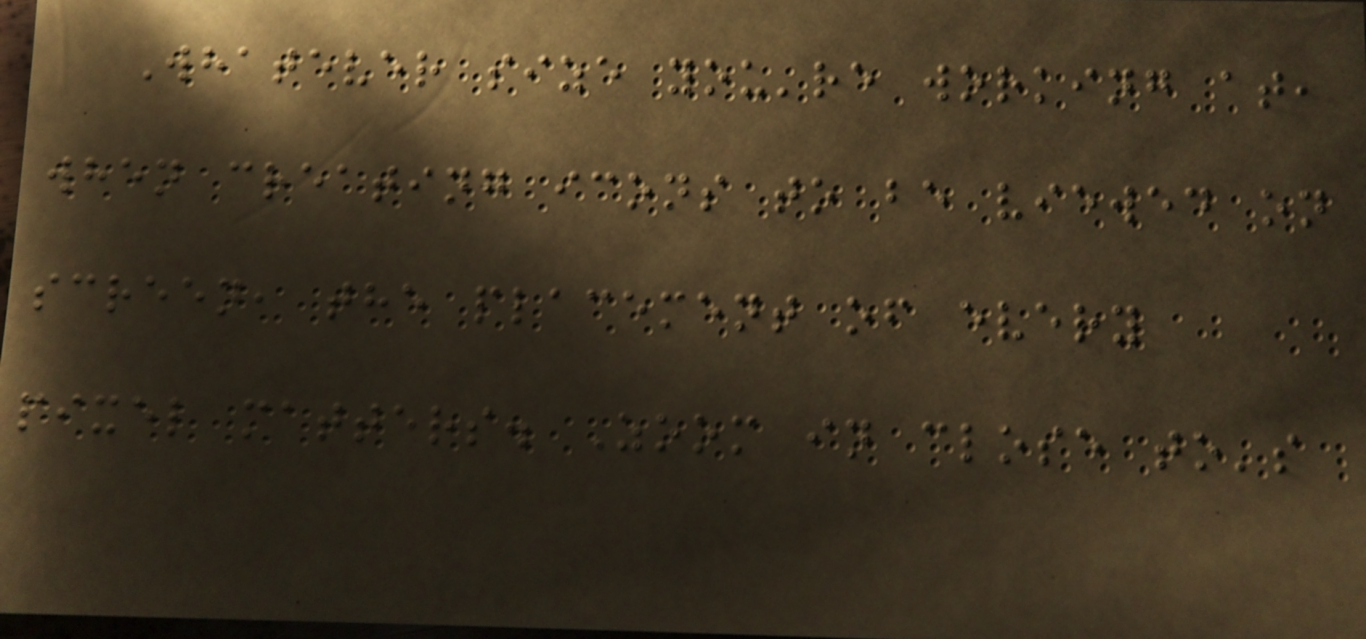Whatever size you're working at,
when creating icons to be viewed on
screen, the placement of every
pixel matters. Zoom in close to's
